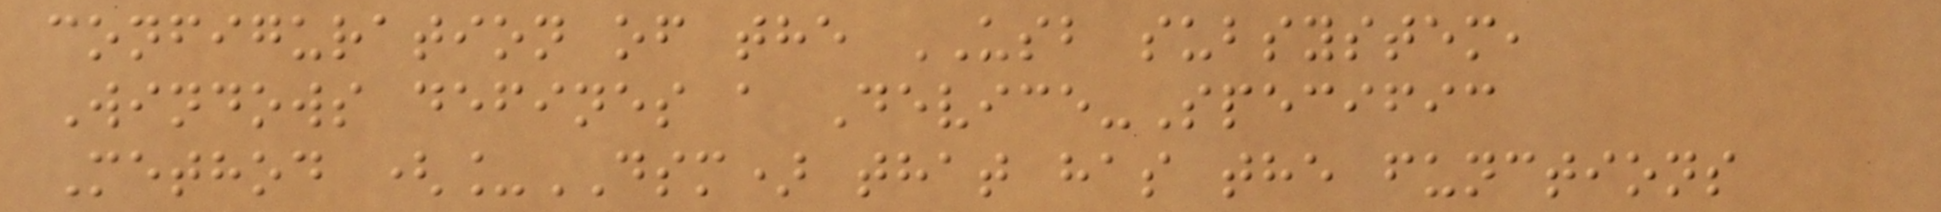configuration of the USB subsystem,
Windows defines a Device-Specific
Method (_DSM) that has the functions
